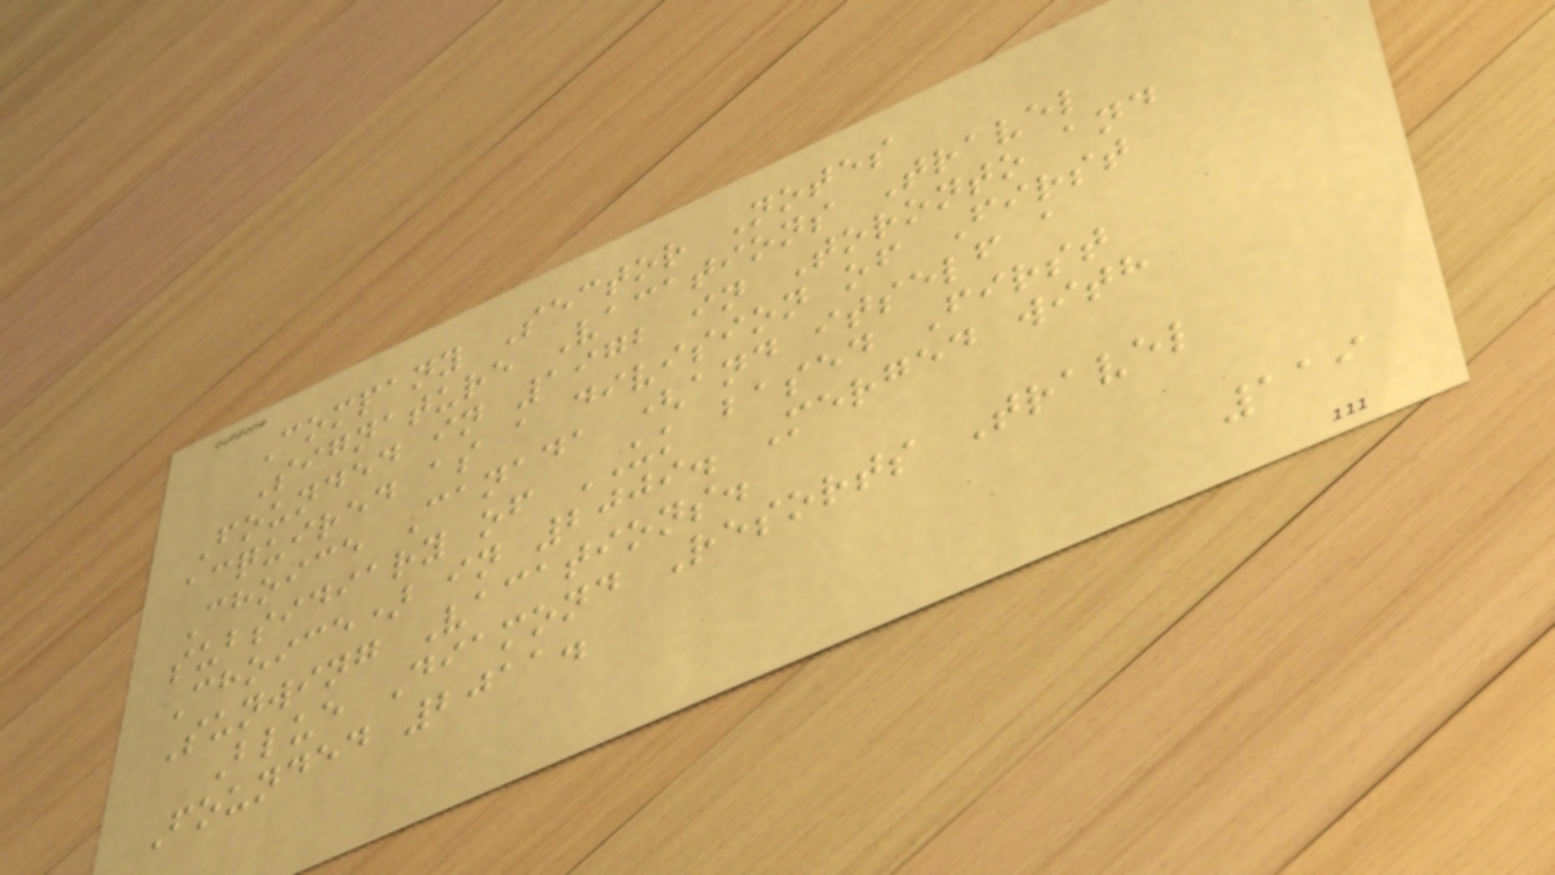Company Sector Notes
Signature Vacations Travel
Founded in 1972 in Toronto and
acquired as a division of First
Choice Canada (and itself a
subsidiary of UK based First
Choice) in 2009. Merged with
Sunwing Vacations.
Blue Diamond Resorts Travel
Founded 2011.
119
